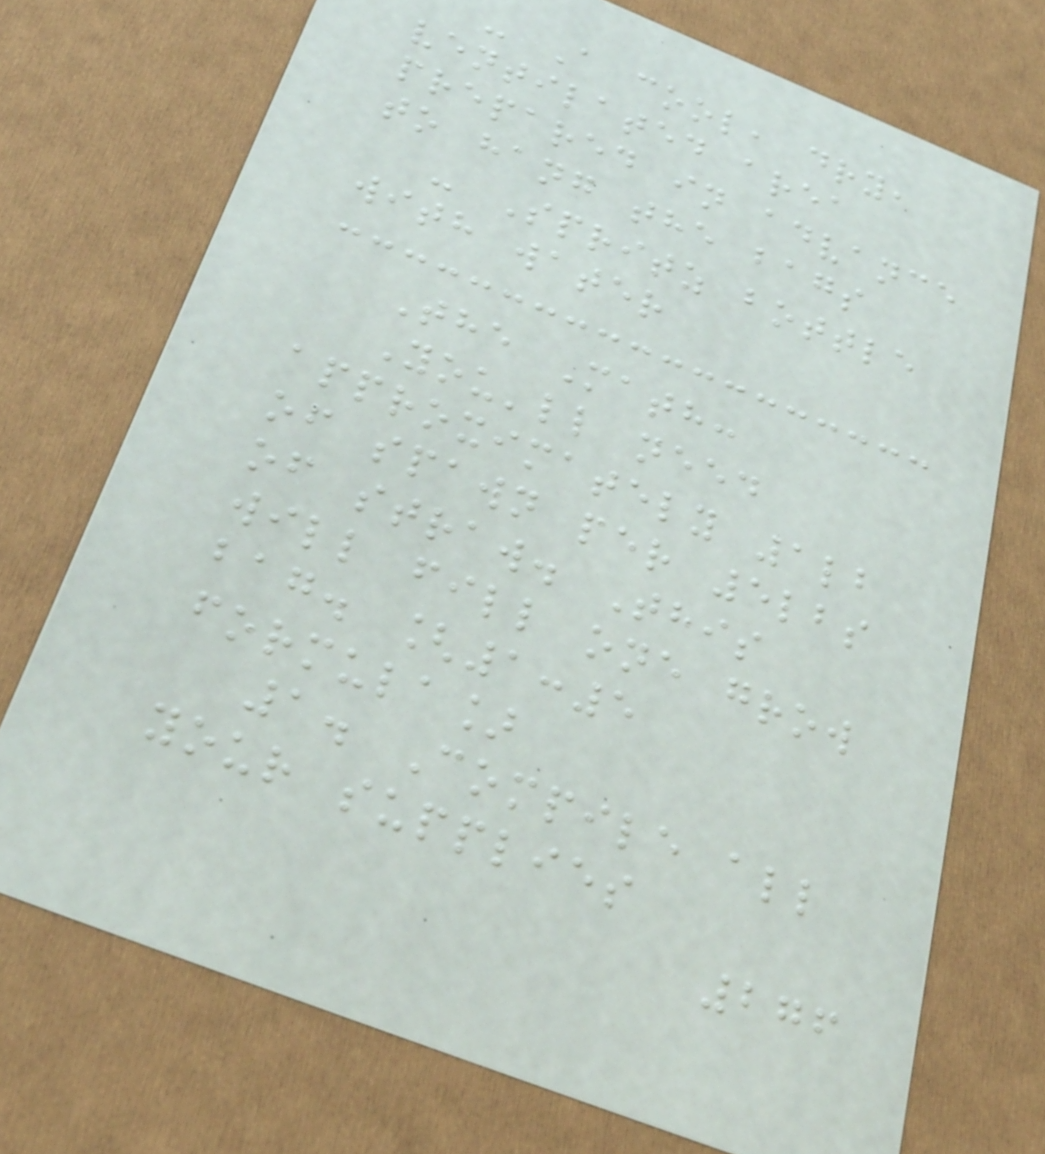- A cool, dry,
ventilated area
prepared in advance
to hang the bags
- Spritz bottle
with water
The Math:
You'll need
approximately 1lb
of spawn per 5lbs
of straw. This
will fill one grow
bag. [1:5
formula]
1. Compile all
your supplies
276
